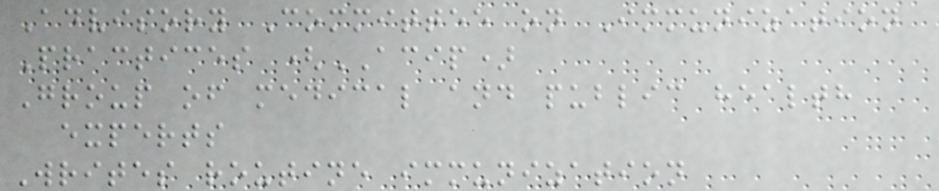Advisory Committee on Immunization
Practices (ACIP)
Group of medical and public health
experts
Writes routine immunization
